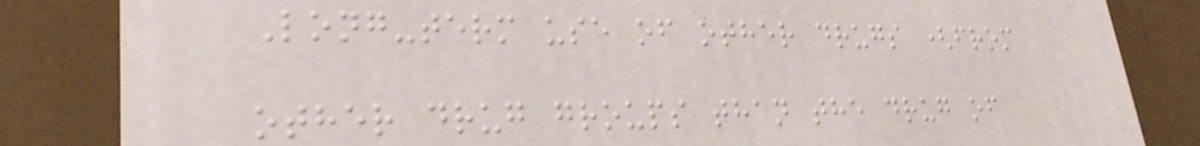Long-term use of other drugs (from
other drug groups than the drug of
